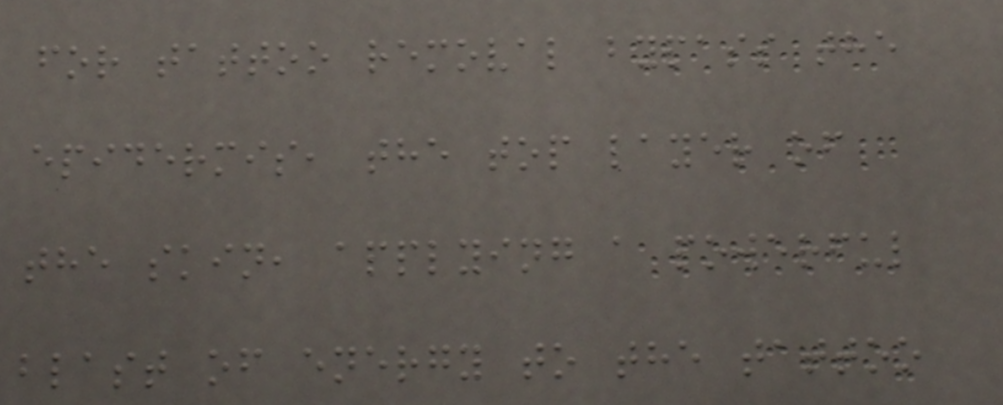for tattoo removal bypass the
epidermis, the top layer of
the skin, applying a powerful
blast of energy to the tattoo
